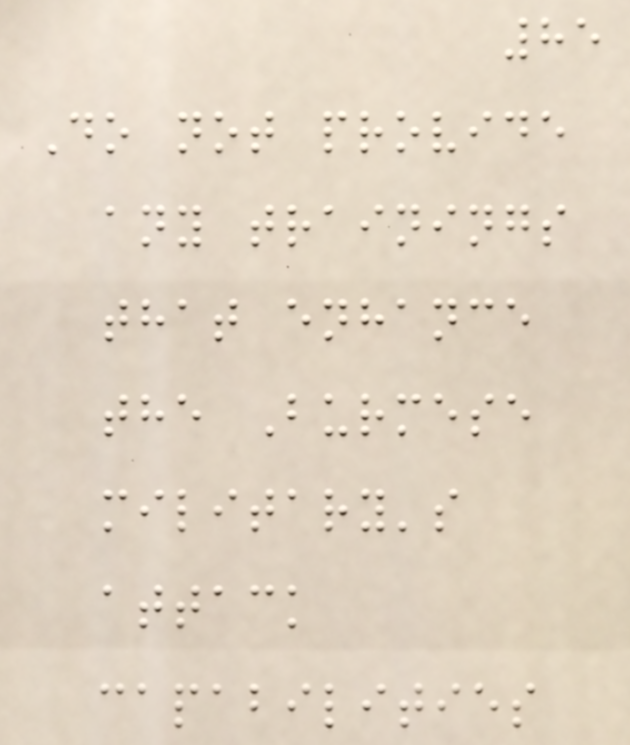85
Do not provide
any trainings
that enhance
the Burmese
military's
attack
capabilities
